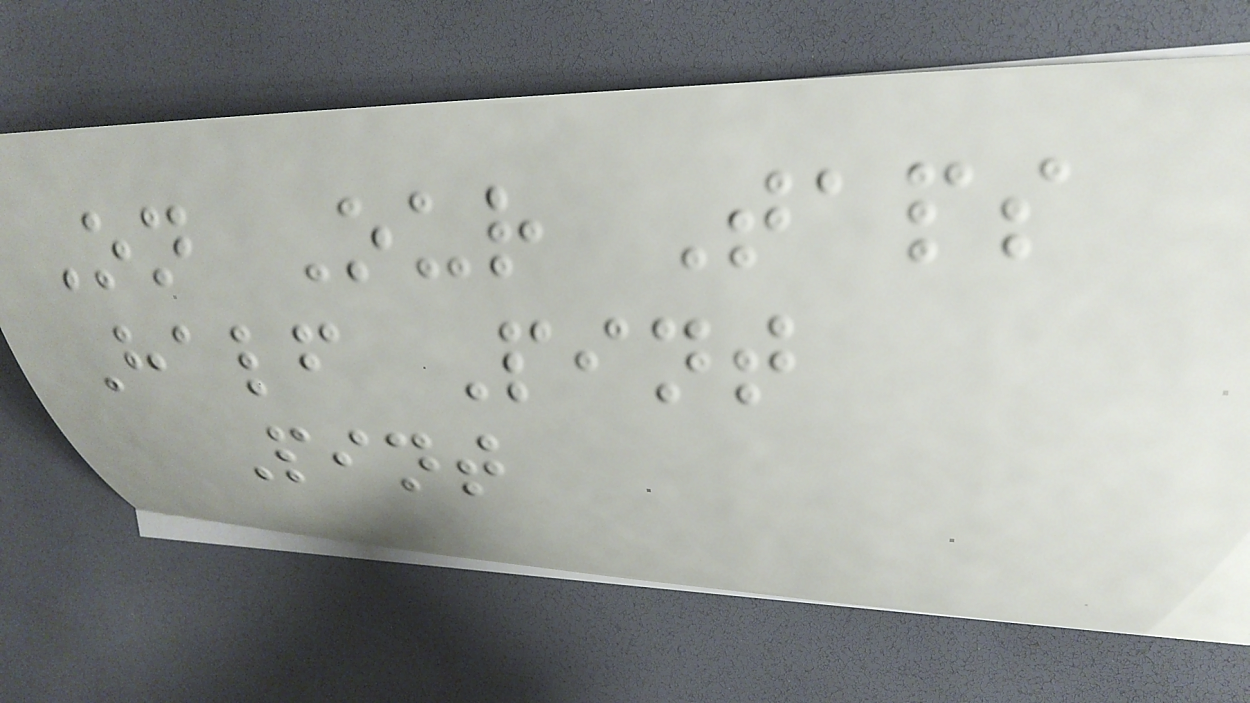On Our Taps
Half Pint
Pint
